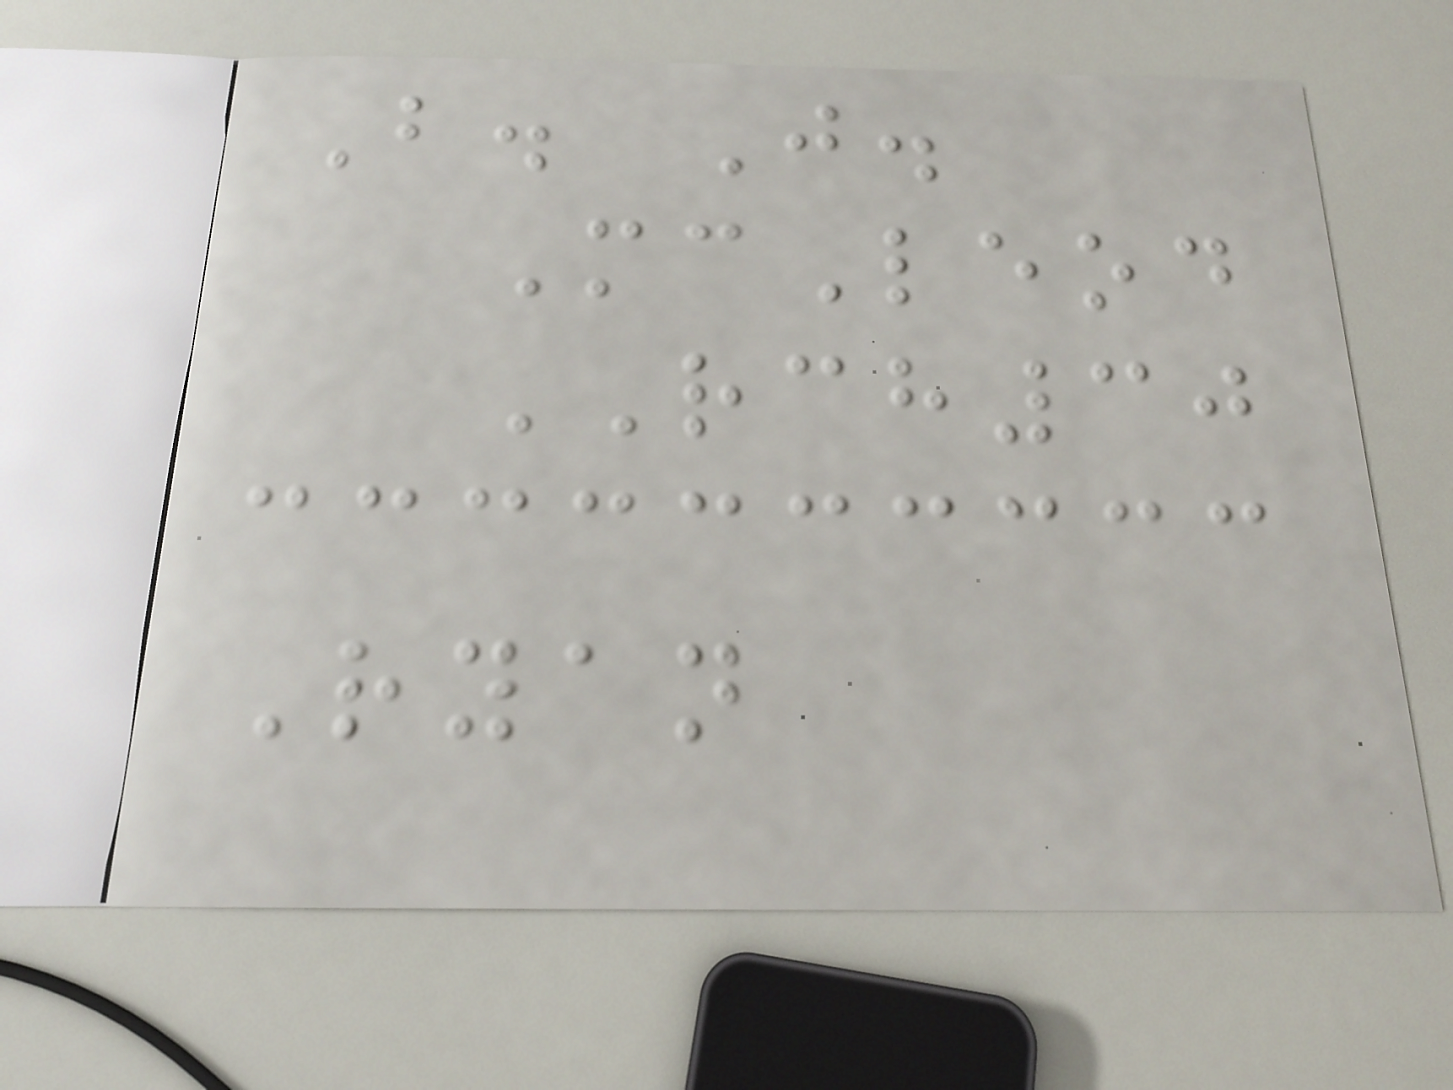B. J.
McLeod
RCH30
Ryan
